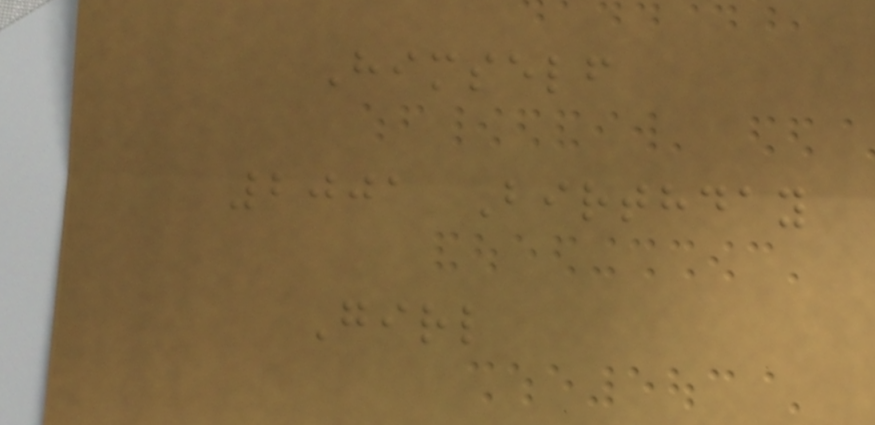Himself
2001 Birthday
Girl
